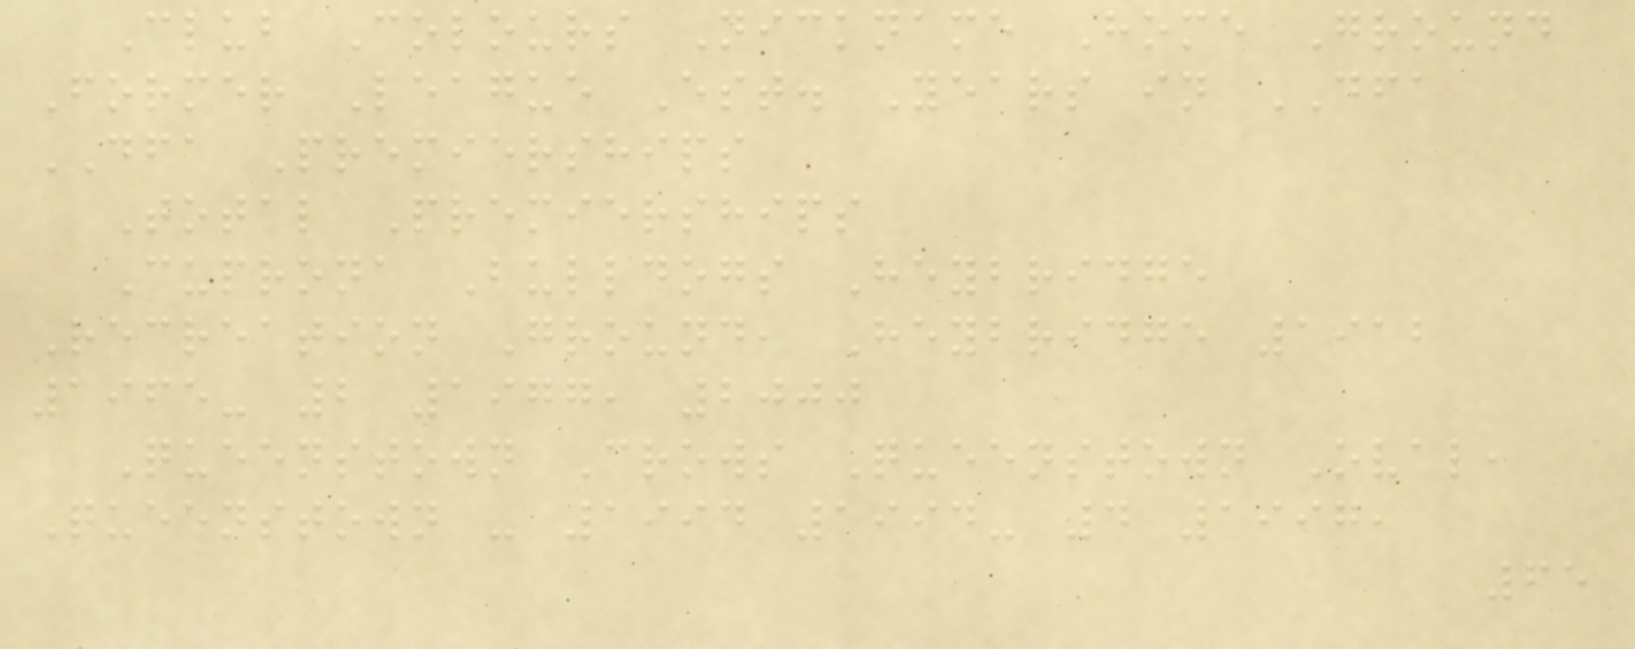Club Colours Nickname Home Ground
Former League Est. Years in DFA
DFA Premierships
Total Premierships
Cuprona Bulldogs Heybridge
Recreation Ground, Heybridge 1912
1965- 2 1977, 2000
Queenstown Crows Queenstown Oval,
Queenstown - 1994 1994- 4 1997,
65
